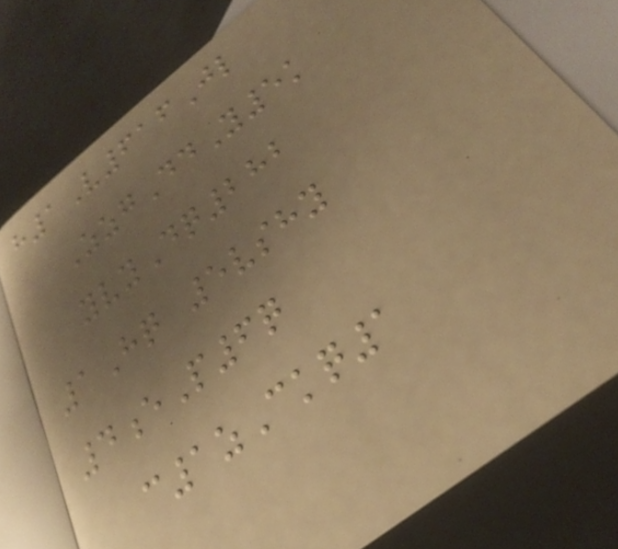h1V616Jl
ZzgDdY5k
yvyDq282
1Hq 5vshy
4eP6q
c1zCkq1
